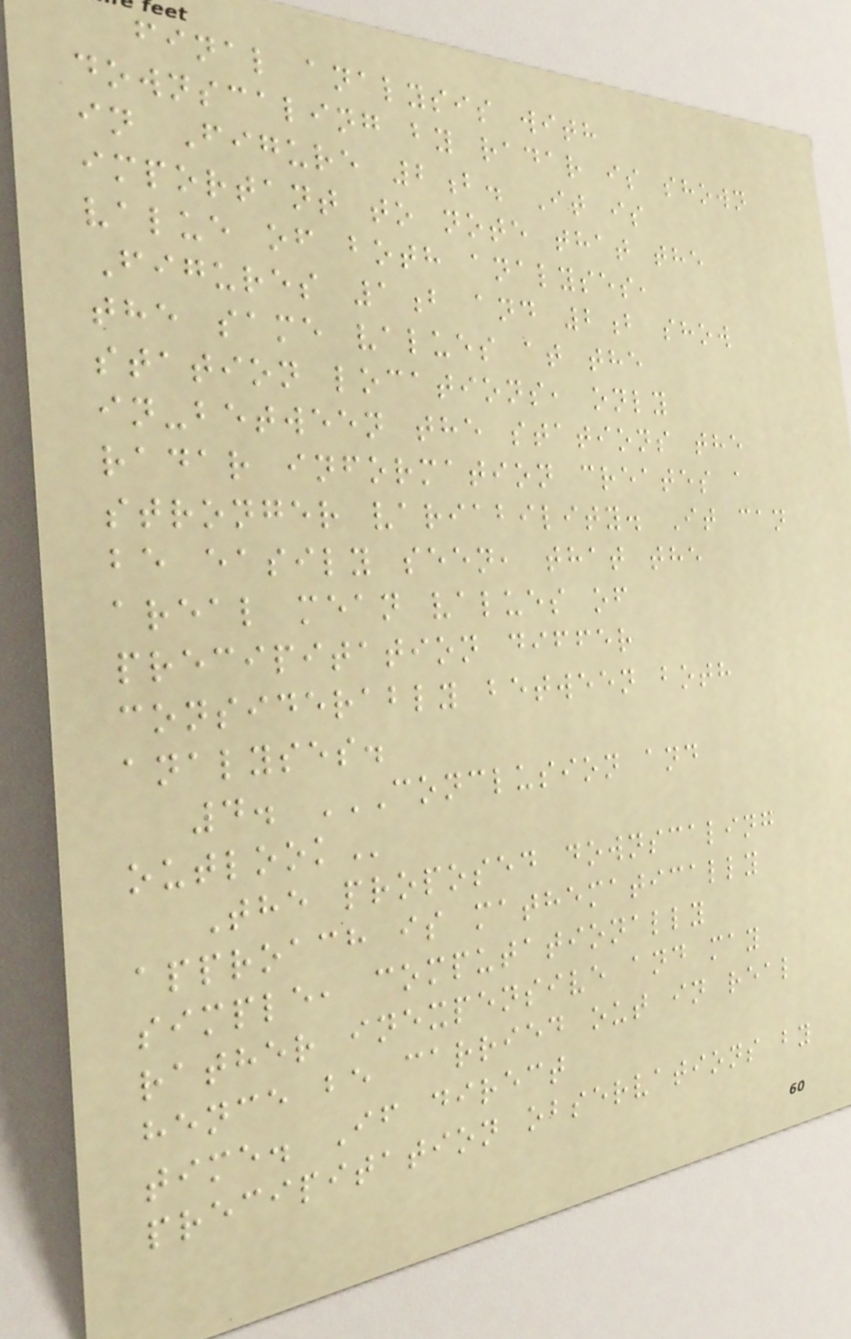final analysis with
downscaling by radar is shown
in Figure 2b. It is
important to note that the
value of both analyses,
Figures 1b and 2b show
the same values at the
station locations, only
in-between the stations the
radar information creates a
stronger variability. It can
be easily seen, that the
areal mean values of
precipitation differ
considerably between both
analyses.
4. CONCLUSION AND
OUTLOOK
The proposed downscaling
approach is mathematically
simple, computationally
rather inexpensive and may
hence be carried out in real
time. If direct
precipitation observations by
